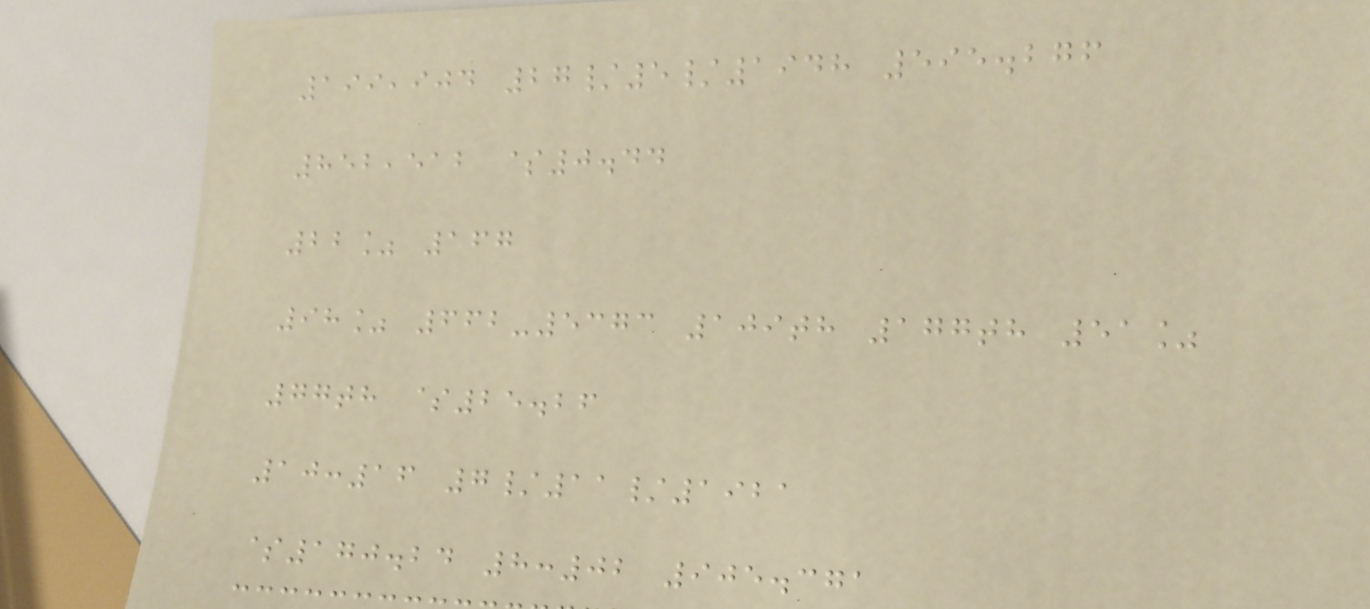199,904 27/5/1948 595.276
852,512 $0.44
22% 167
98% 662-5373 109th 177th 51%
77th $25.26
10:16 7/11/1921
$170.24 8:02 905.371
